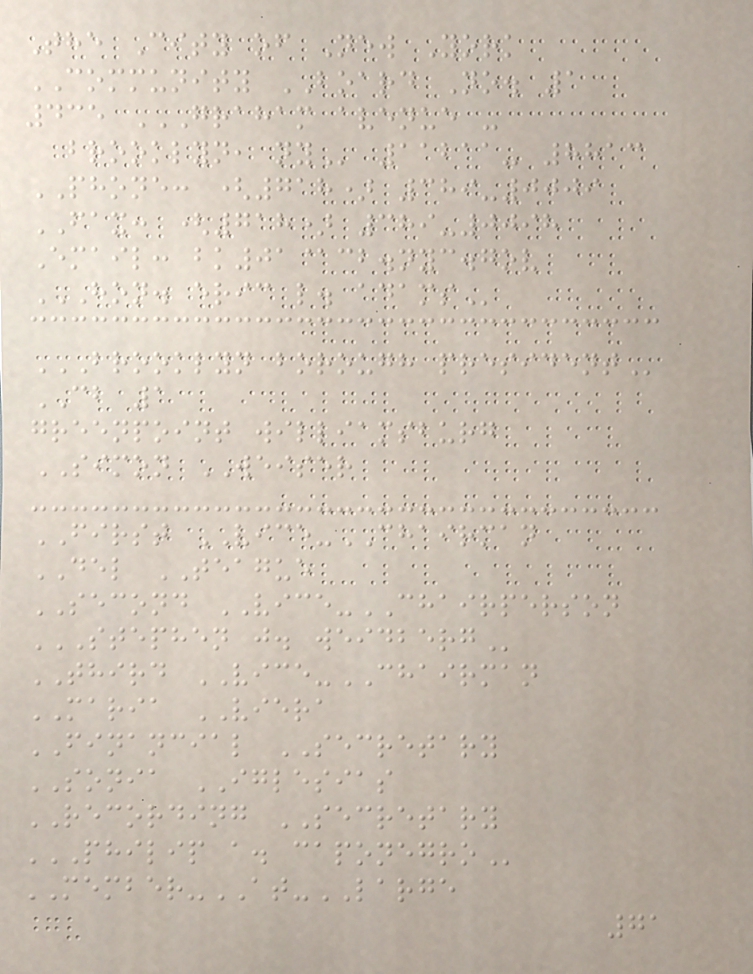The City of New York
COMMUNITY BOARD No. 1
435 GRAHAM AVENUE -
BROOKLYN, NY 11211- 8813
PHONE: (718) 389-0009
FAX: (718) 389-0098
Email: bk01@cb.nyc.gov
HON. ERIC L. ADAMS
BROOKLYN BOROUGH PRESIDENT
CB 1
greenpoint williamsburg
SIMON WEISER
FIRST VICE-CHAIRMAN
DEL TEAGUE
SECOND VICE-CHAIRPERSON
STEPHEN J. WEIDBERG
THIRD VICE-CHAIRMAN
MARIA VIERA
FINANCIAL SECRETARY
SONIA IGLESIAS
RECORDING SECRETARY
PHILIP A. CAPONEGRO
MEMBER-AT-LARGE
71
